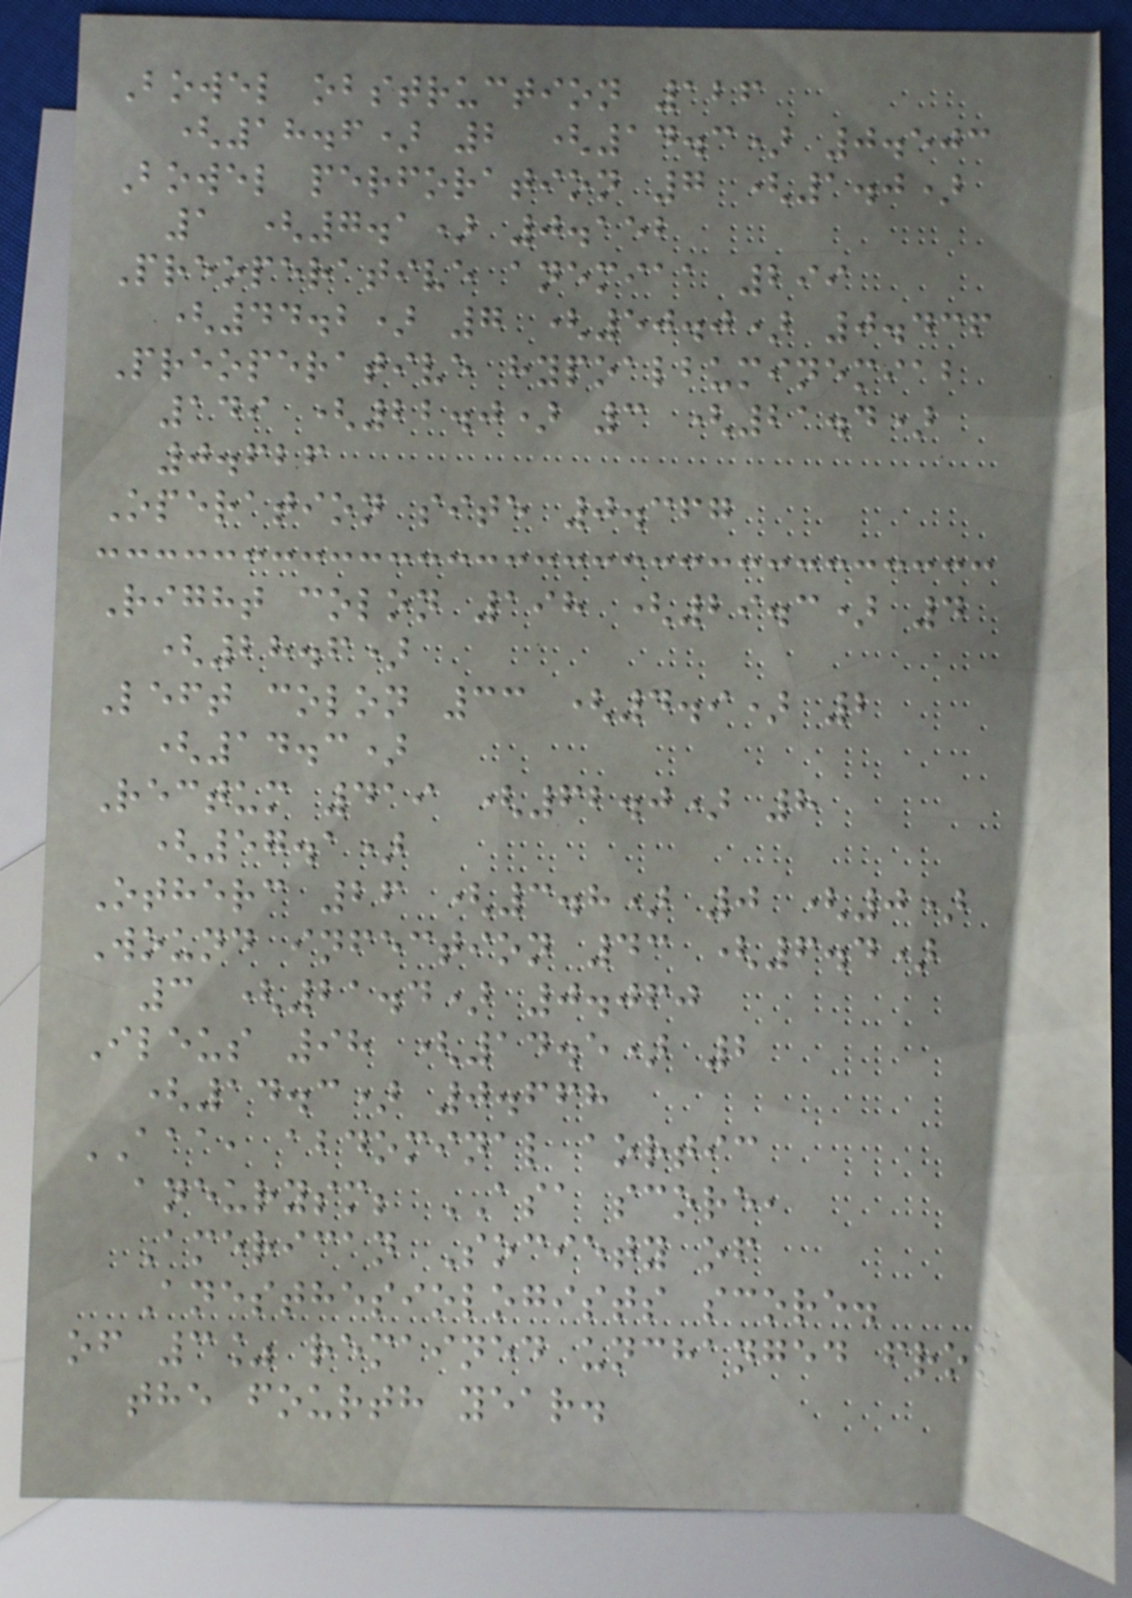Bowel obstruction 126
(18.6) 2 (14.3) 0.503
Bowel perforation 7 (1.0)
1 (7.1) 0.152
Preoperative anemiaa 299
(44.2) 7 (50.0) 0.436
Preoperative hypoalbuminemiab
149 (22.0) 3 (21.4)
0.626
Operation site 0.367
Right colon 198 (29.3) 4
(28.6)
Left colon 33 (4.9) 2
(14.3)
Rectum 419 (62.0) 8
(57.1)
Otherc 26 (3.8) 0 (0)
Wound infection 43 (6.4)
3 (21.4) 0.060
Ileus 98 (14.5) 2
(14.3) 0.668
AAA, abdominal aortic
aneurysm; ASA score,
American Society of
Anesthesiologists score.
of 3% remained unchanged from
the fourth year.
